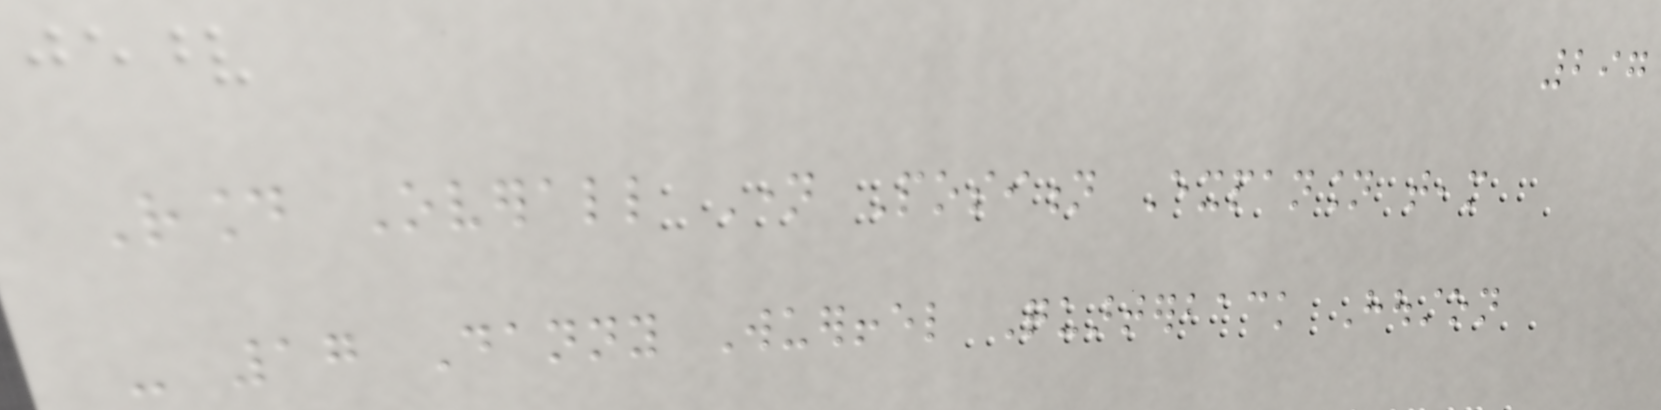297
Round Overall Name Position Expansion team
- 17 Danny Wuerffel Quarterback Houston
